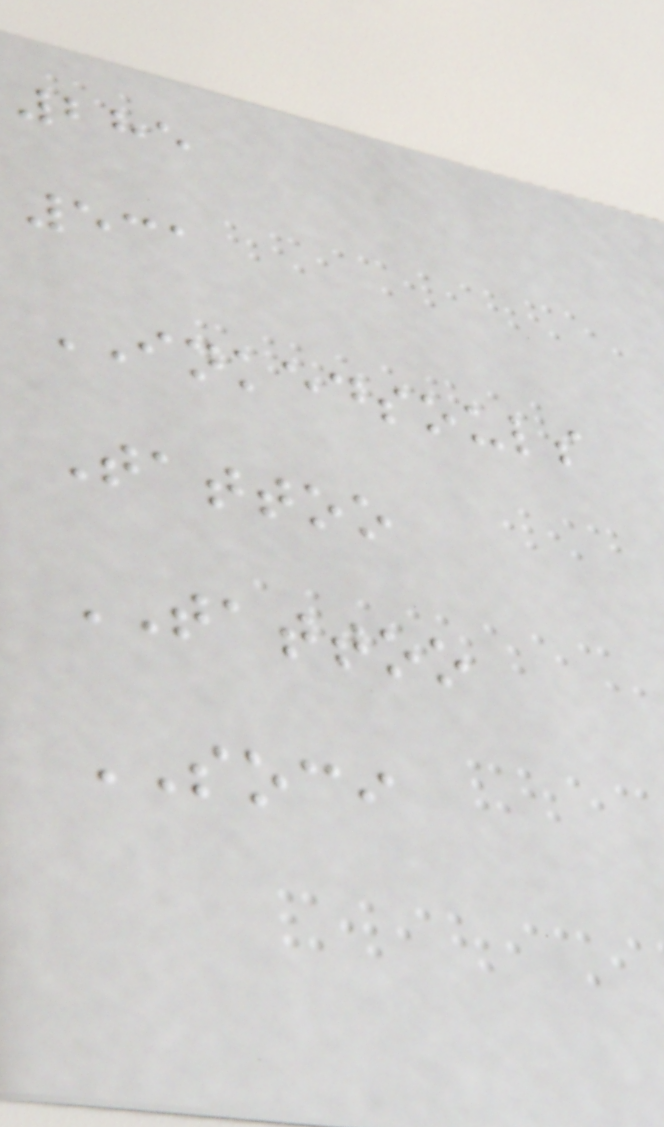285
531
INKEDSOULS
Tattoo
TATTOO
SOCI
